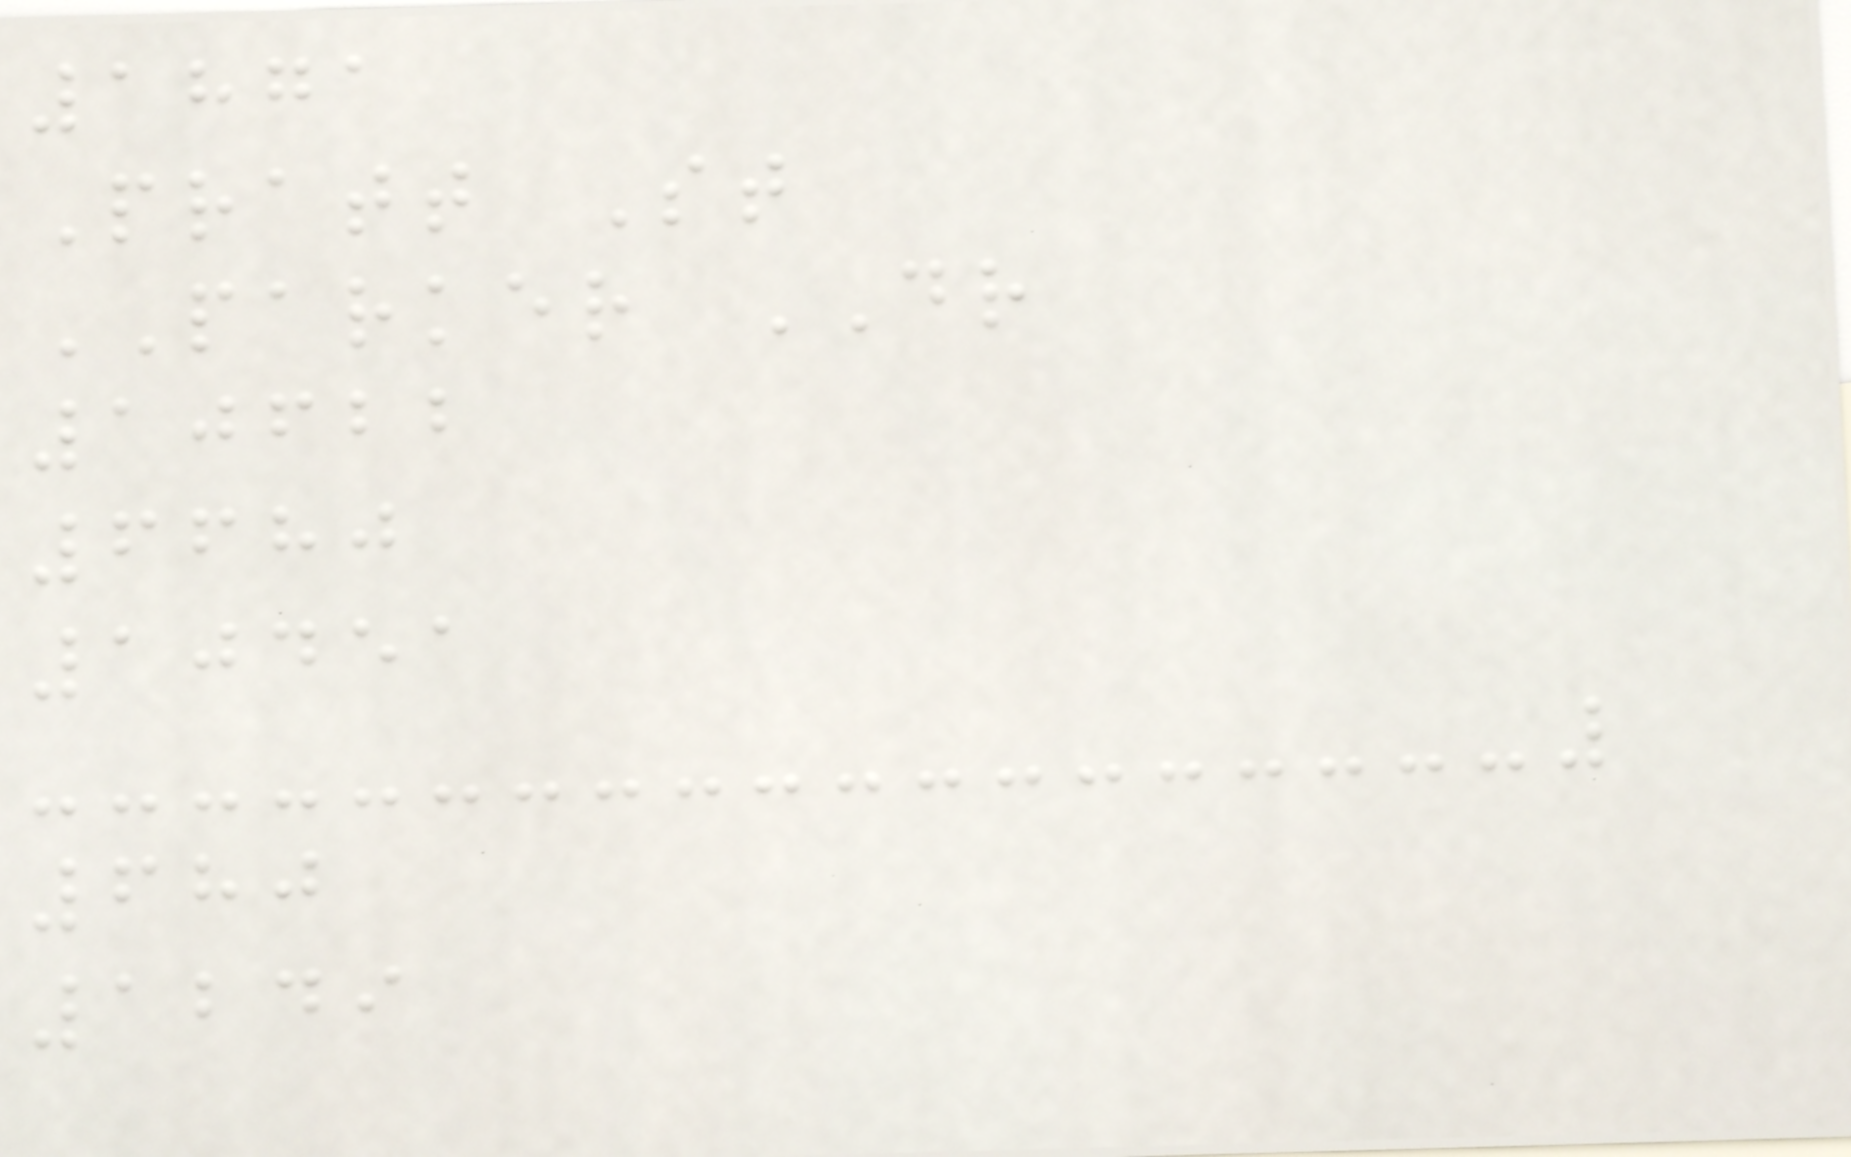1871
Pratt St
PARKER DR
10622
6680
10451
680
1249
